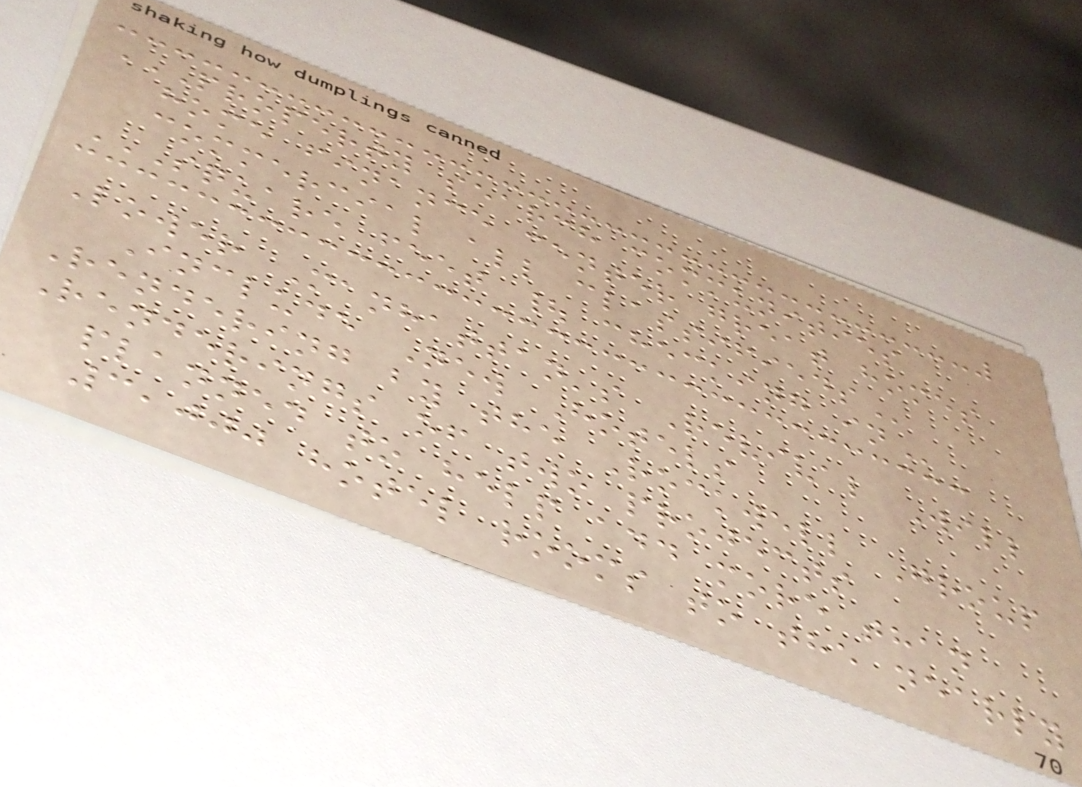PROPERTY SEARCH COMMUNITIES
HOME FINANCE CENTER GREAT HOMES
COMMERCIAL ALL CLASSIFIEDS
SQUARE FEET | CHECKING IN
Lower Manhattan's Revival Will
Include New Hotels
Rendering by the Rockwell Group
Renderings of two projects
planned to help add more than
3,000 hotel rooms to the nearly
